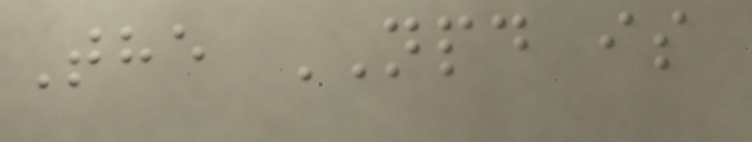The NPD is
